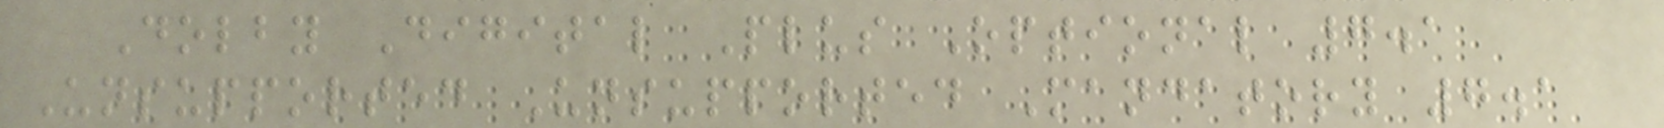Dolby Digital Plus Optional 7.1
Unsupported Unsupported Mandatory 7.1
